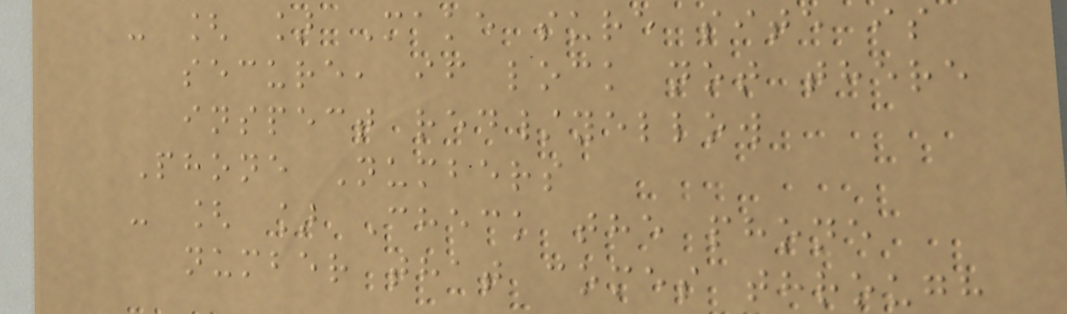- [ ] Make sure site is
secure, if lock not there
inspect red/yellow
Phone Numbers
- [ ] Check the phone
number that comes through
